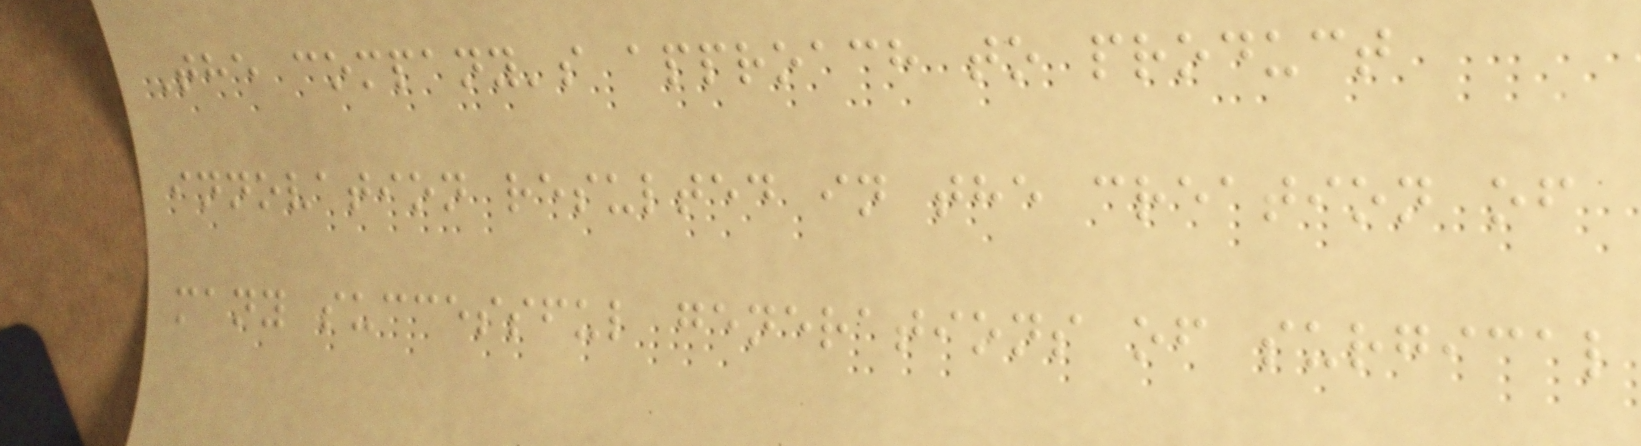The company's approach to product
innovation resulted in the creation of
many successful generations of surgical
